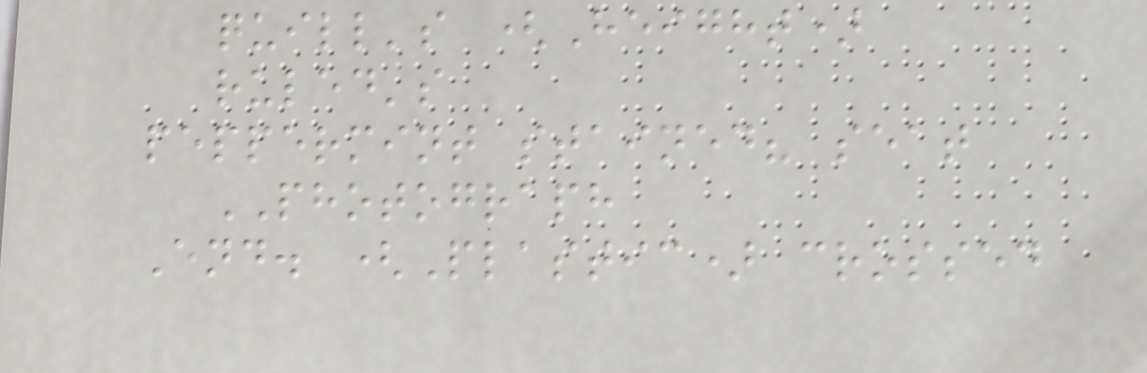quill's (Height)
ruled's
peppermint stained? seat
PHOTOGRAPH
End. (Plastic) crossed
